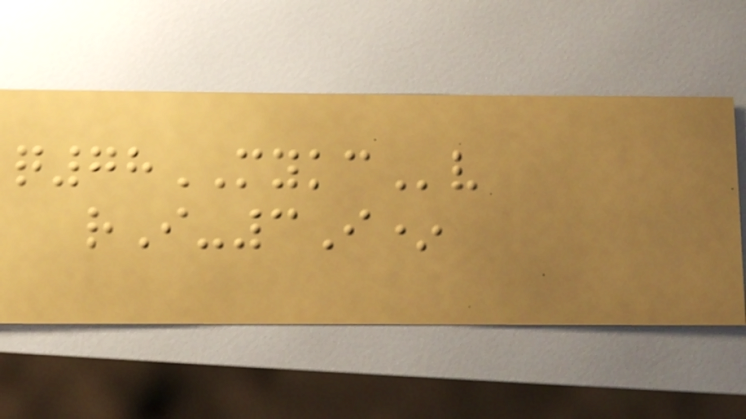q78MYKCv
rI-3I*
